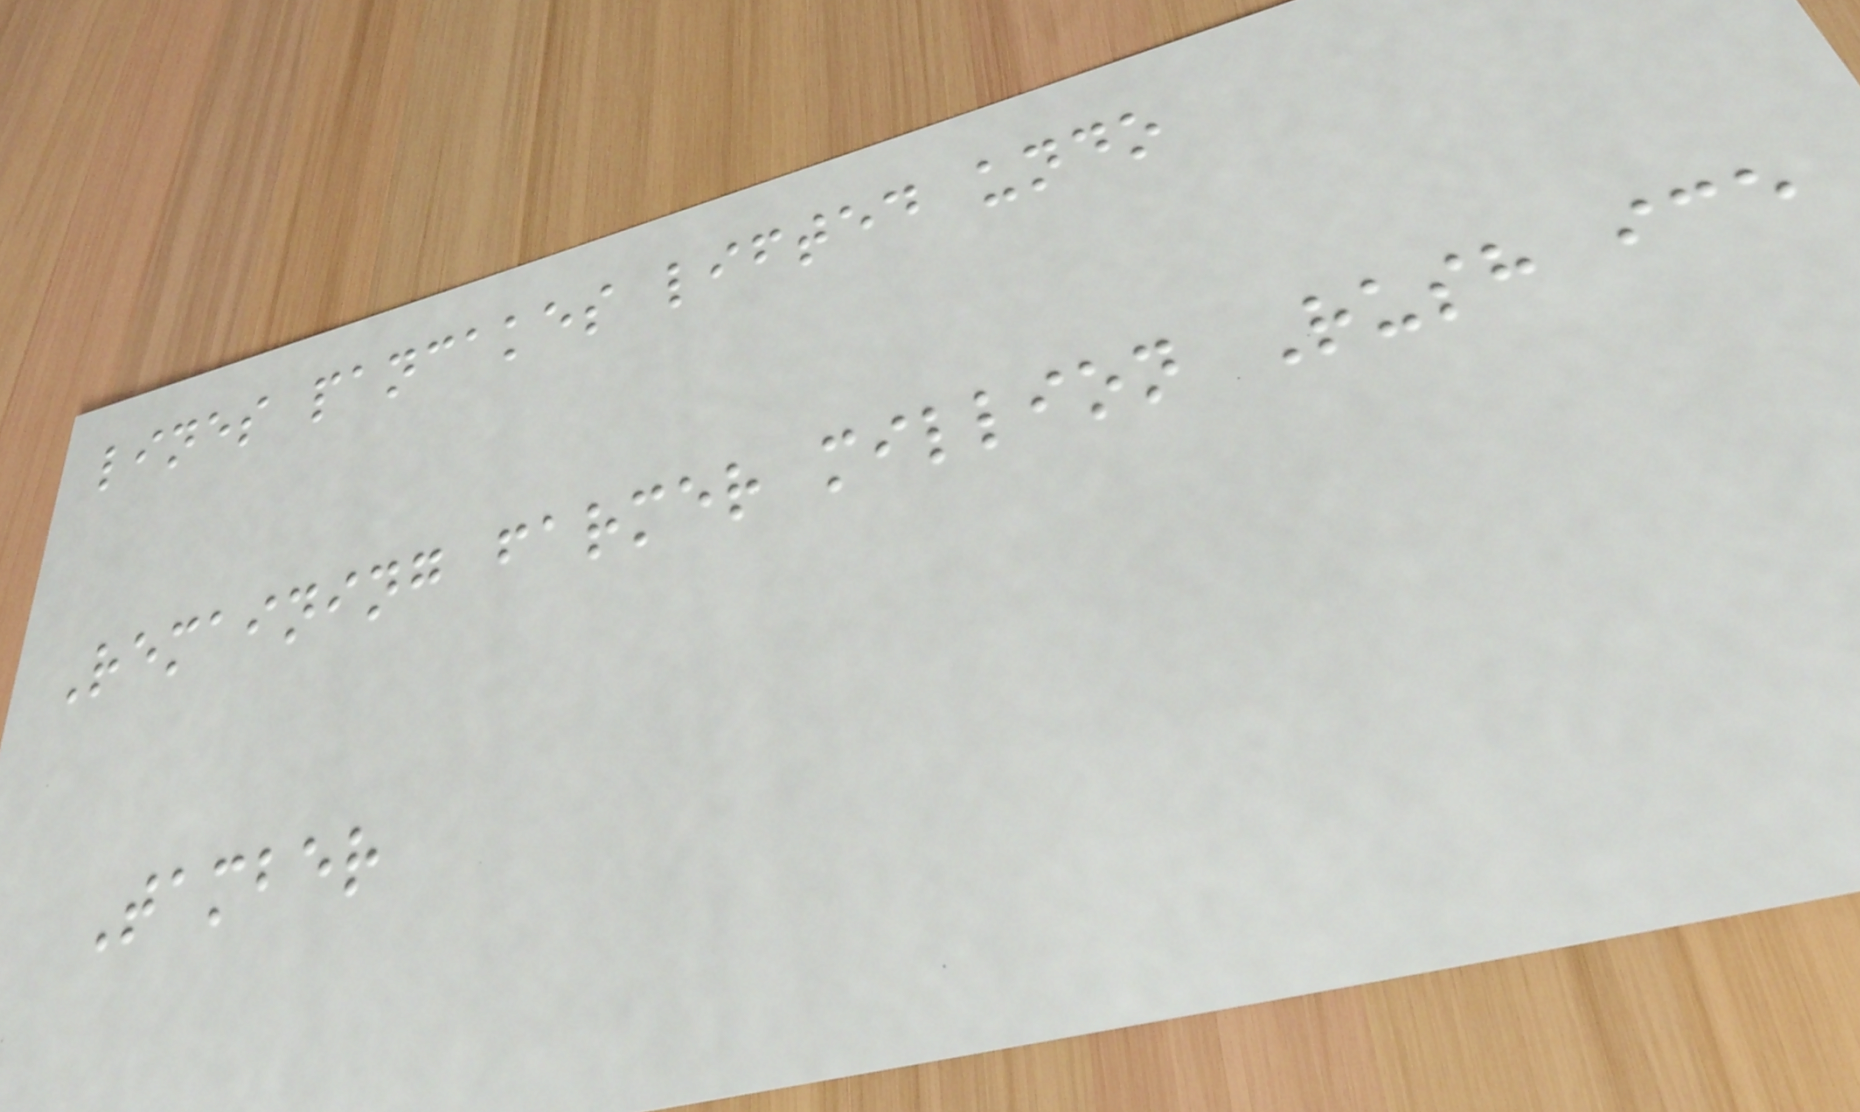lines pancakes lifted undo
Remaining farmer million Rush ice
Tamber
